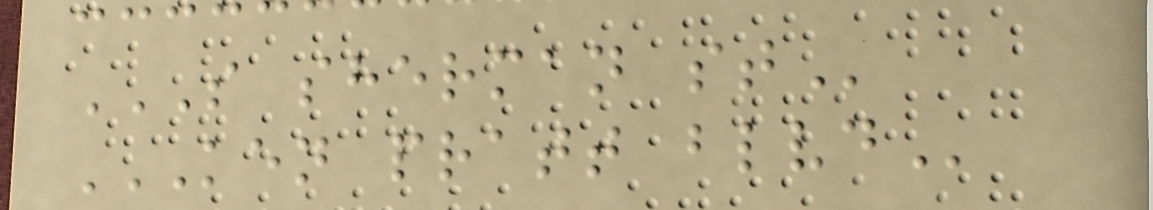S SHERMAN ST
KEN PRATT BLVD
